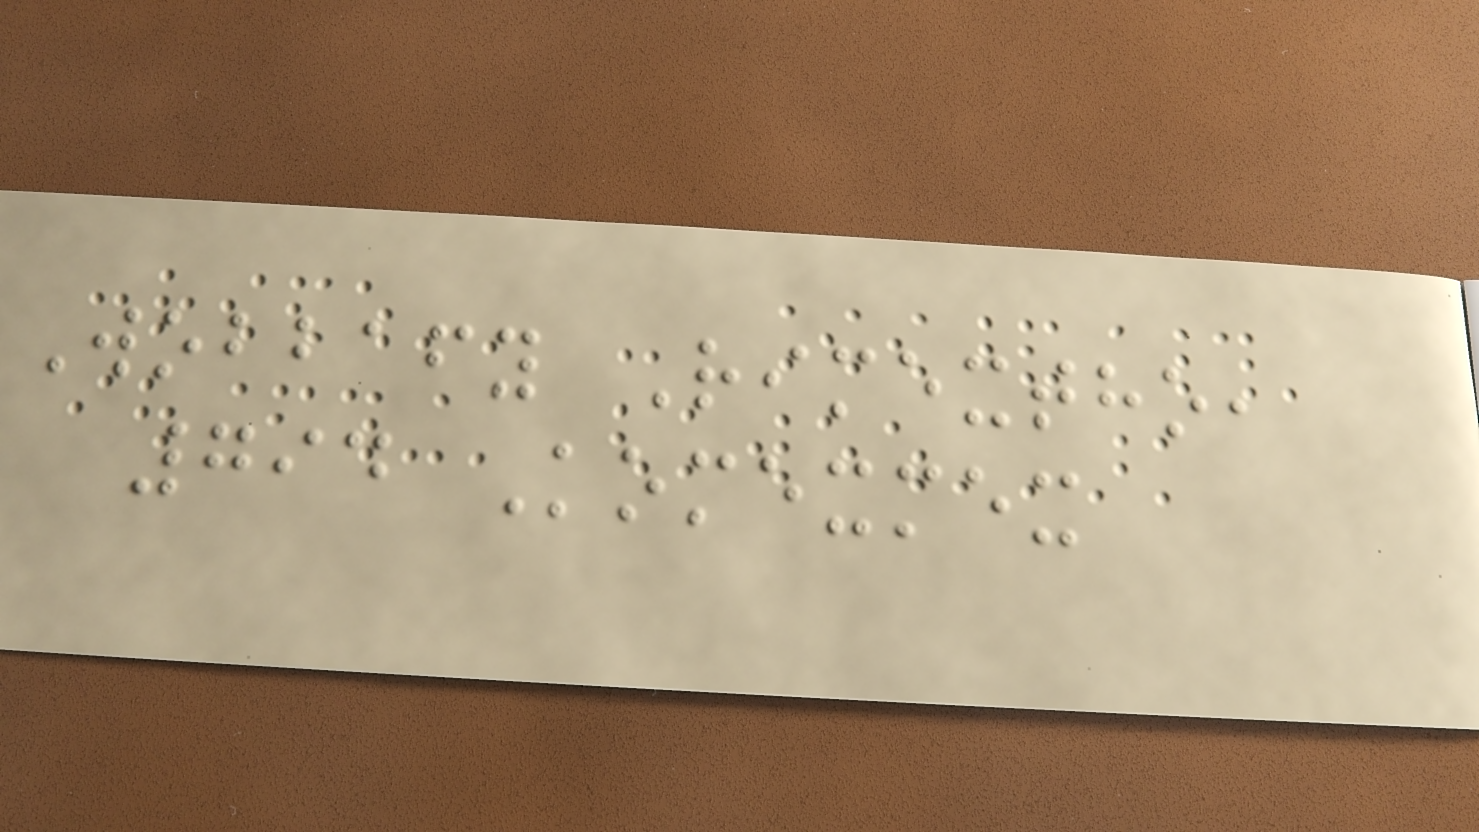Wobbafy Rimextho,
794 Komexmex
